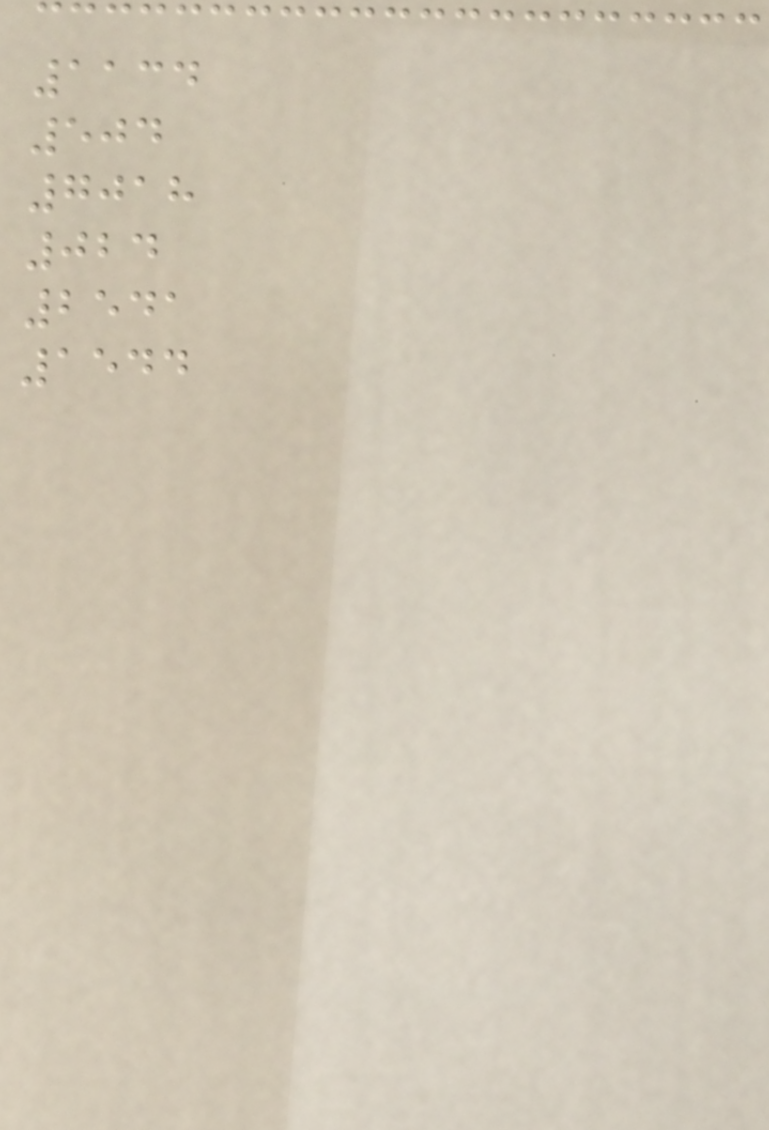1134
504
7018
024
2541
1544
